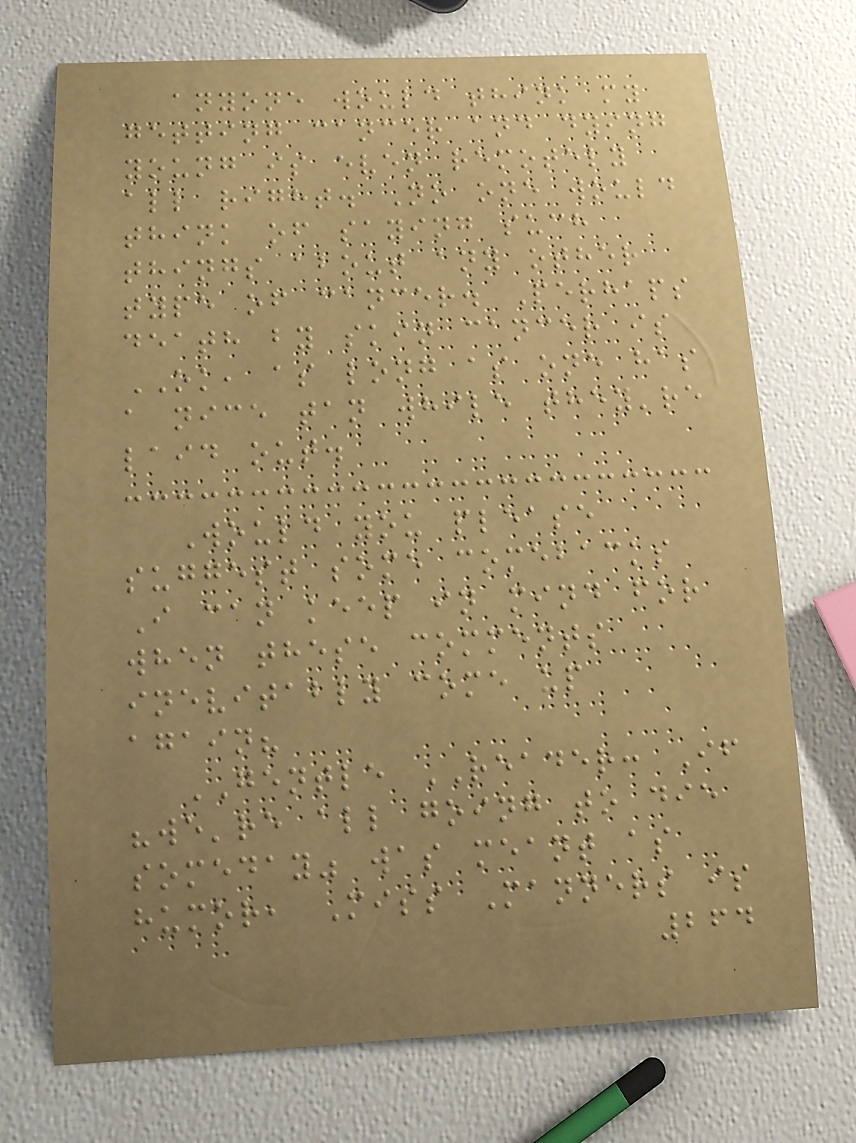anyone would think my
getting cancer and dying
young is even remotely
all right. No one would
think of saying such
things about any other
type of cancer. Perhaps
death by skin cancer is
OK, as long as one has
a nice tan while they're
laid out.
Would you please
suggest some comebacks
I can keep in mind for
when these comments
inevitably come up
again?
GENTLE READER: If
"we're all going to die
someday" was meant as
humor, Miss Manners is
264
